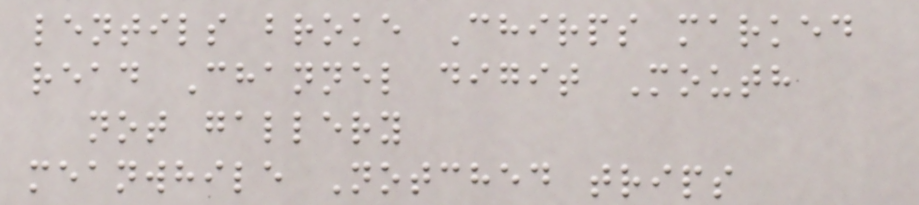lentils broke Chirps marked
read Channel digit Mouth
not gallery
meanwhile Notched trips
